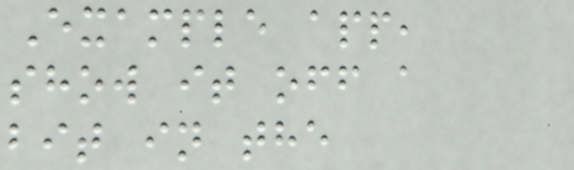Example app,
show it off a
bit in the
